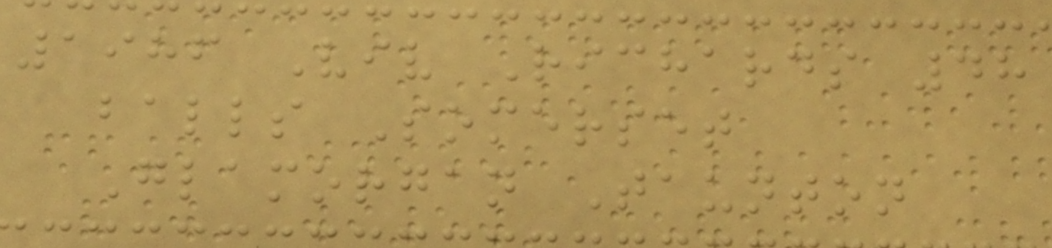1986 Viv Richards 48
balls Somerset
Glamorgan Taunton
